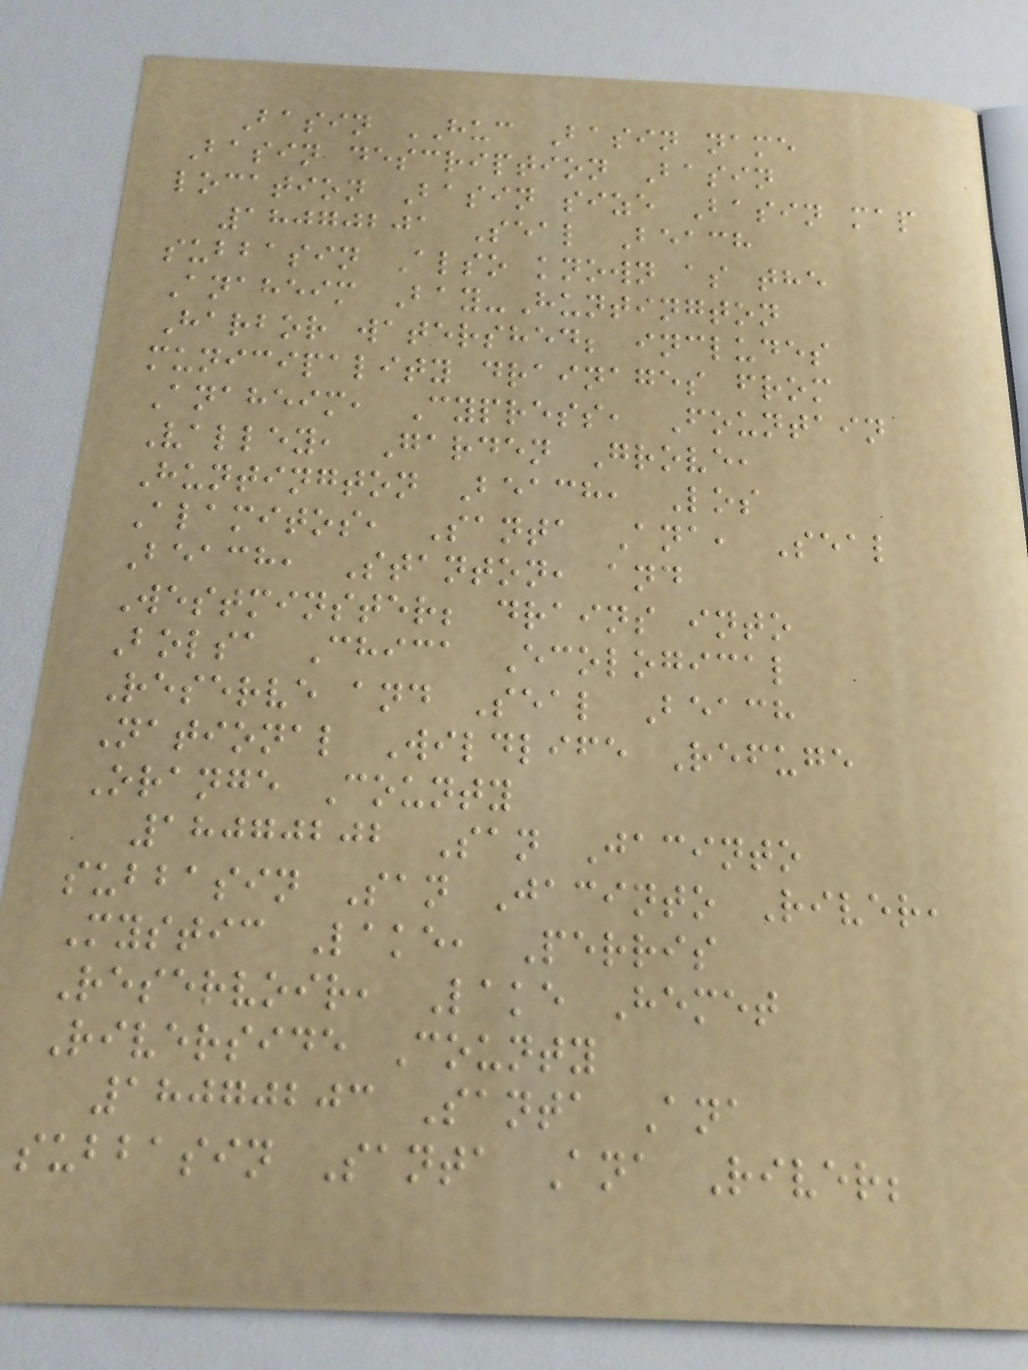Basin HUC Basin name
Basin description Basin
location Basin size Basin map
18070201 Seal Beach
subbasin Also known as the
Anaheim Bay-Huntington
Harbor watershed; includes
municipality drainages from
Anaheim, Cypress, Fountain
Valley, Garden Grove,
Huntington Beach, Los
Alamitos, Santa Ana, Seal
Beach, Stanton, and
Westminster; drains into
Bolsa Chica Ecological
Reserve and Seal Beach
National Wildlife Refuge
Orange County
18070202 San Jacinto
subbasin San Jacinto River,
Mystic Lake, Perris
Reservoir, Lake Hemet
Riverside County
18070203 Santa Ana
subbasin Santa Ana River;
